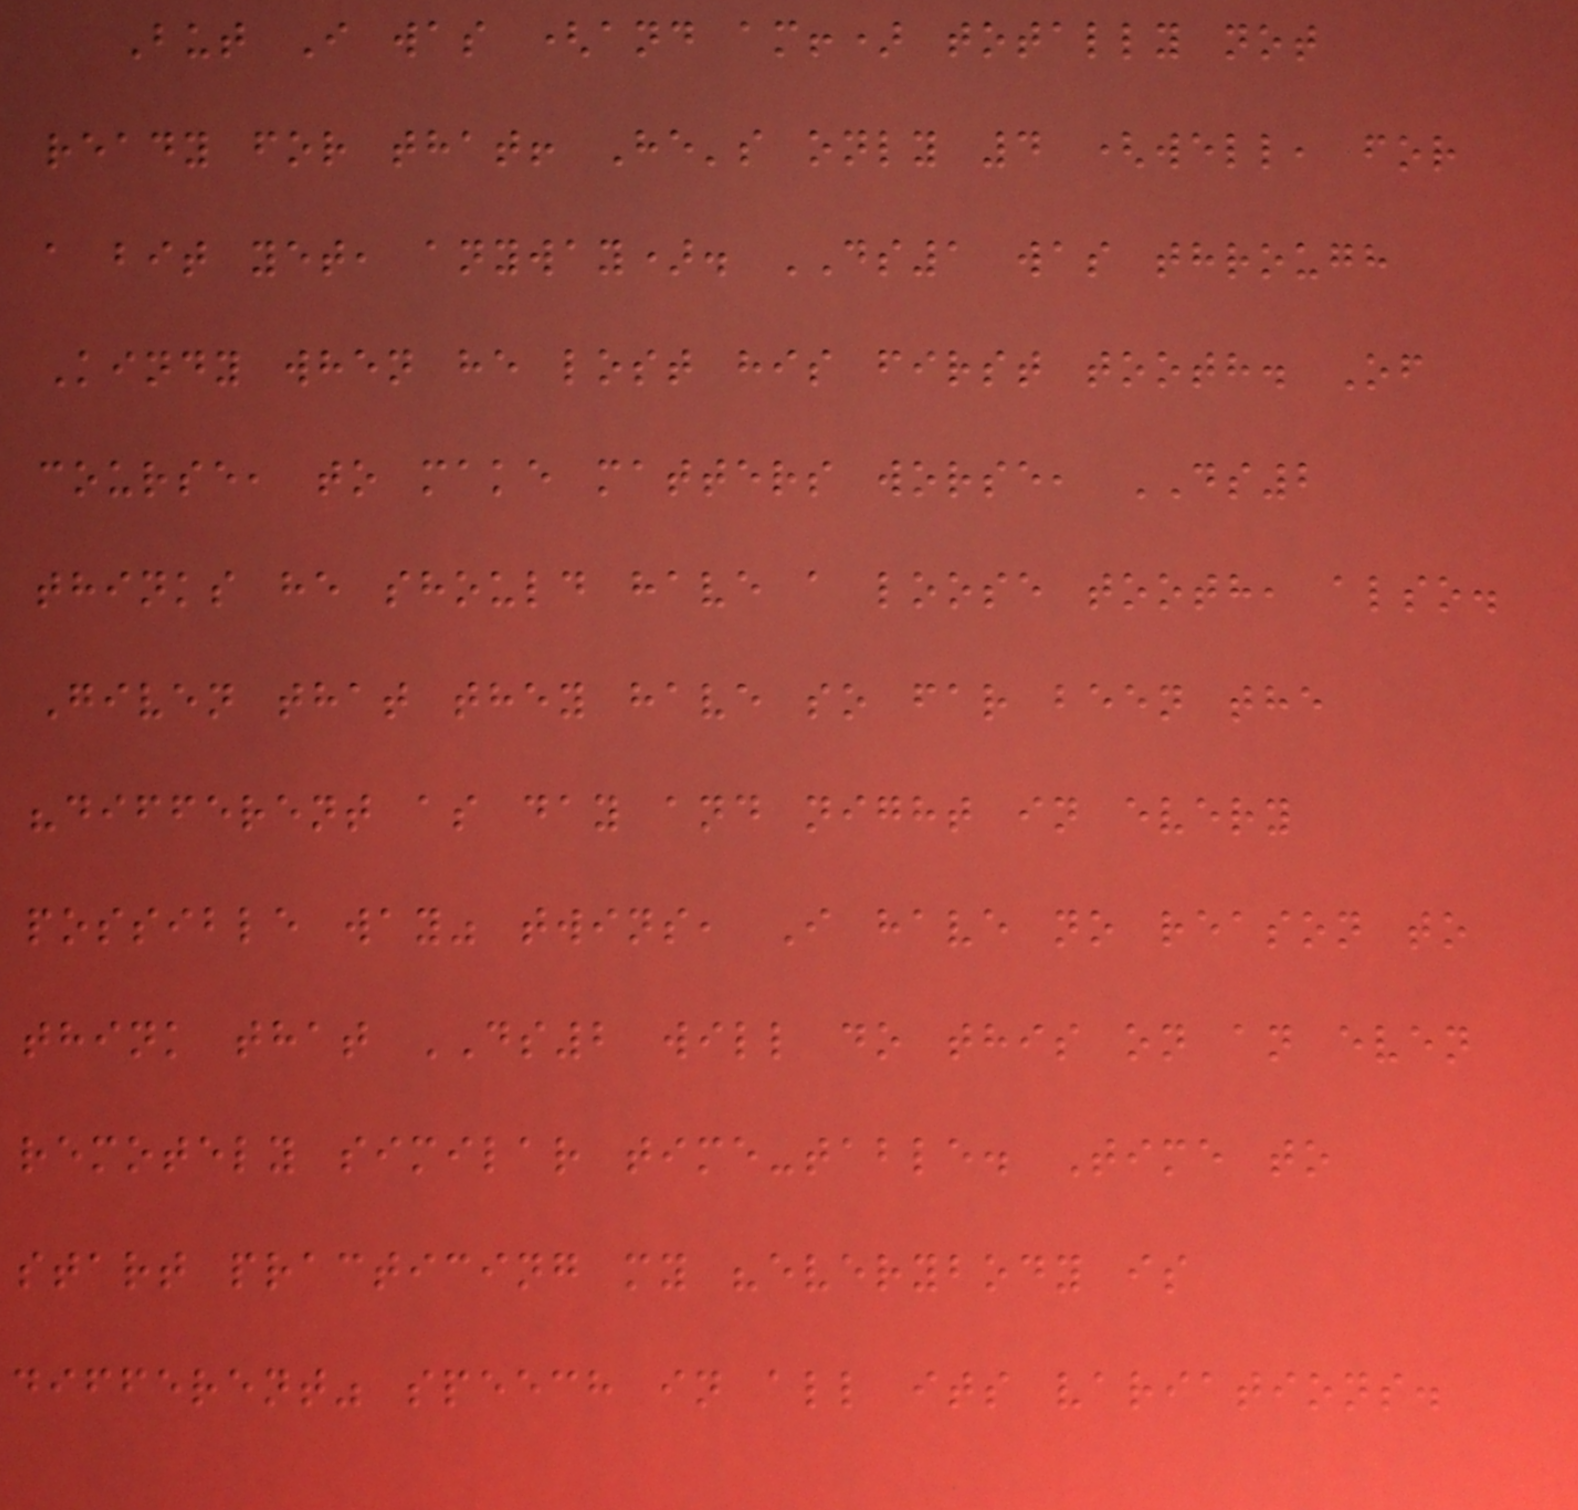But I was (and am!) totally not
ready for that! He's only 4 (well, for
a bit yet, anyway). DS1 was through
Kindy when he lost his first tooth. Of
course, to make matters worse, DS2
thinks he should have a loose tooth, also.
Given that they have so far been the
"different as day and night in every
possible way" twins, I have no reason to
think that DS2 will do this on an even
remotely similar time-table. Time to
start practicing my "everybody is
different" speech in all its variations.
